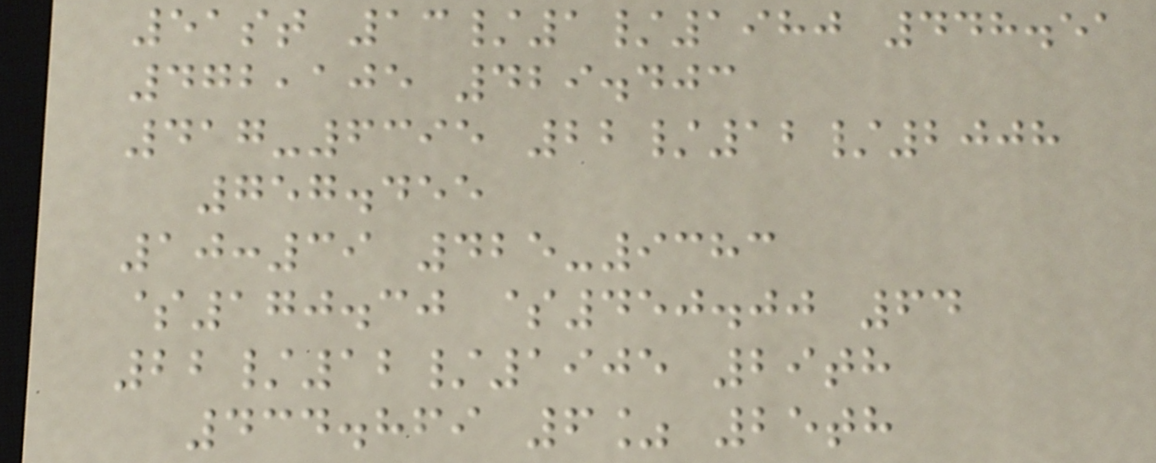51st 13/1/1980 448.51
472,105 429.403
417-6395 22/12/2008
757.455
10:39 425-9383
$170.30 $450.00 64
22/12/1905 29th
434.869 6% 25th
